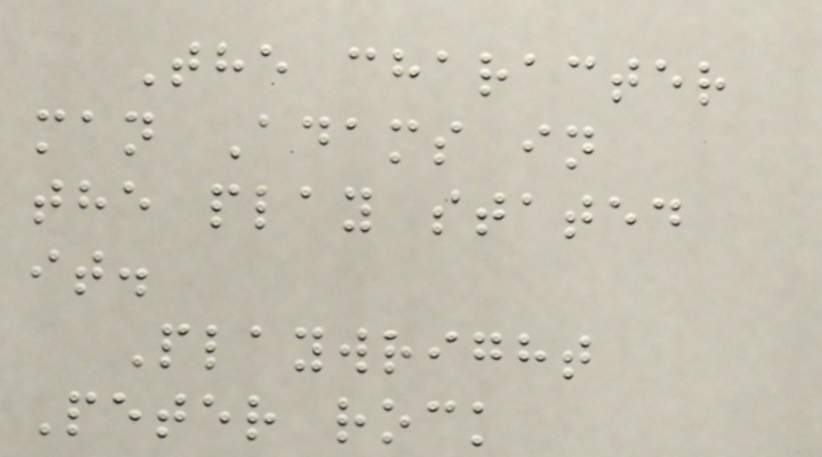The character
man Adams in
the play stated
it.
Playwright
Peter rock
